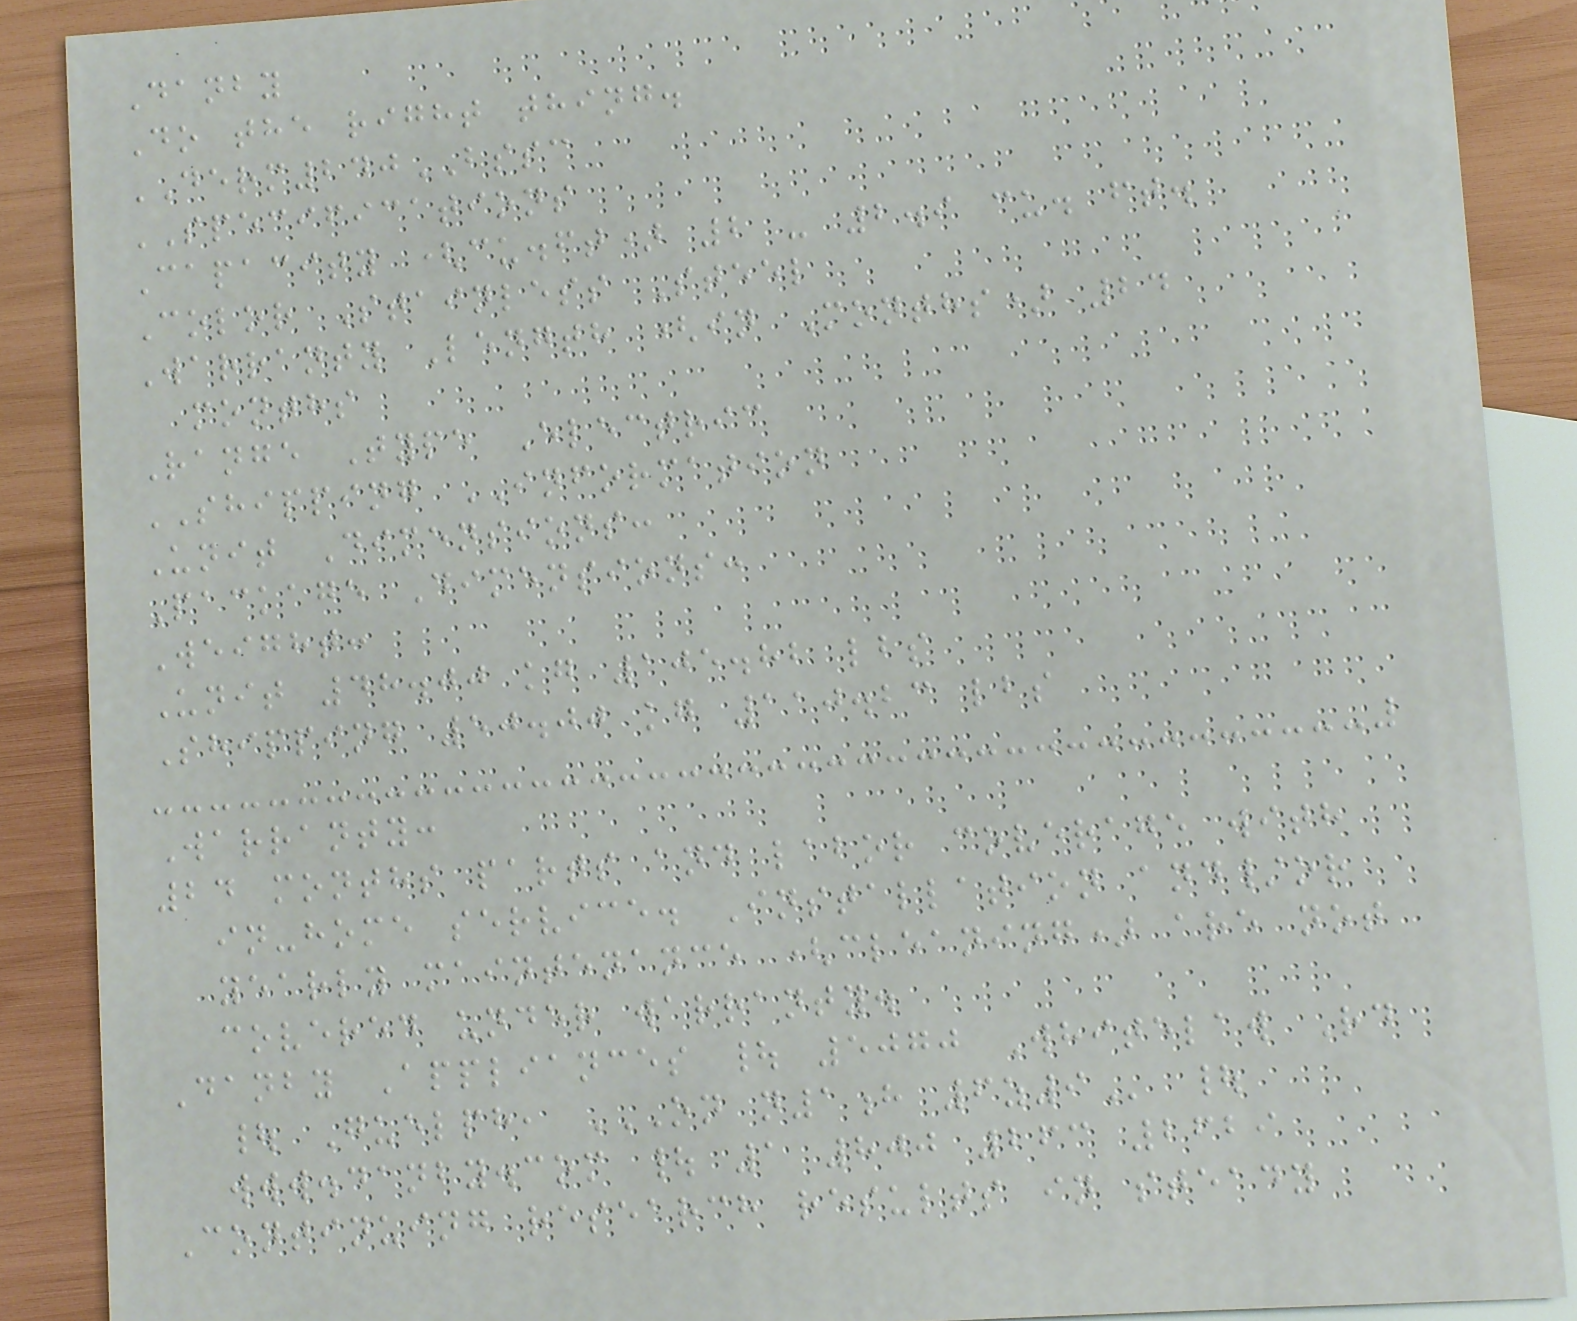Danby
Do the right thing.
DERM240BSSC
SPECIFICATIONS
Capacity (cu.ft) 2 - 2.9 cu. ft.
Color Stainless Steel
Warranty Length (in Months) 24
months
Range Type Electric
SHIPPING INFORMATION
Unit Dimensions:
Package Dimensions:
Weight:
Unit 48.00 kg 105.82 lbs
Shipping 50.00 kg 110.23 lbs
Warranty:
24 months parts and labor coverage with
in-home service. Installation and/or
yearly maintenance (cleaning) are not
covered under warranty.
Danby Appliances | 5070 Whitelaw Rd
| Guelph, ON N1H 6Z9 |
www.danby.com | 1 800 263 2629
Continuing research results in steady
